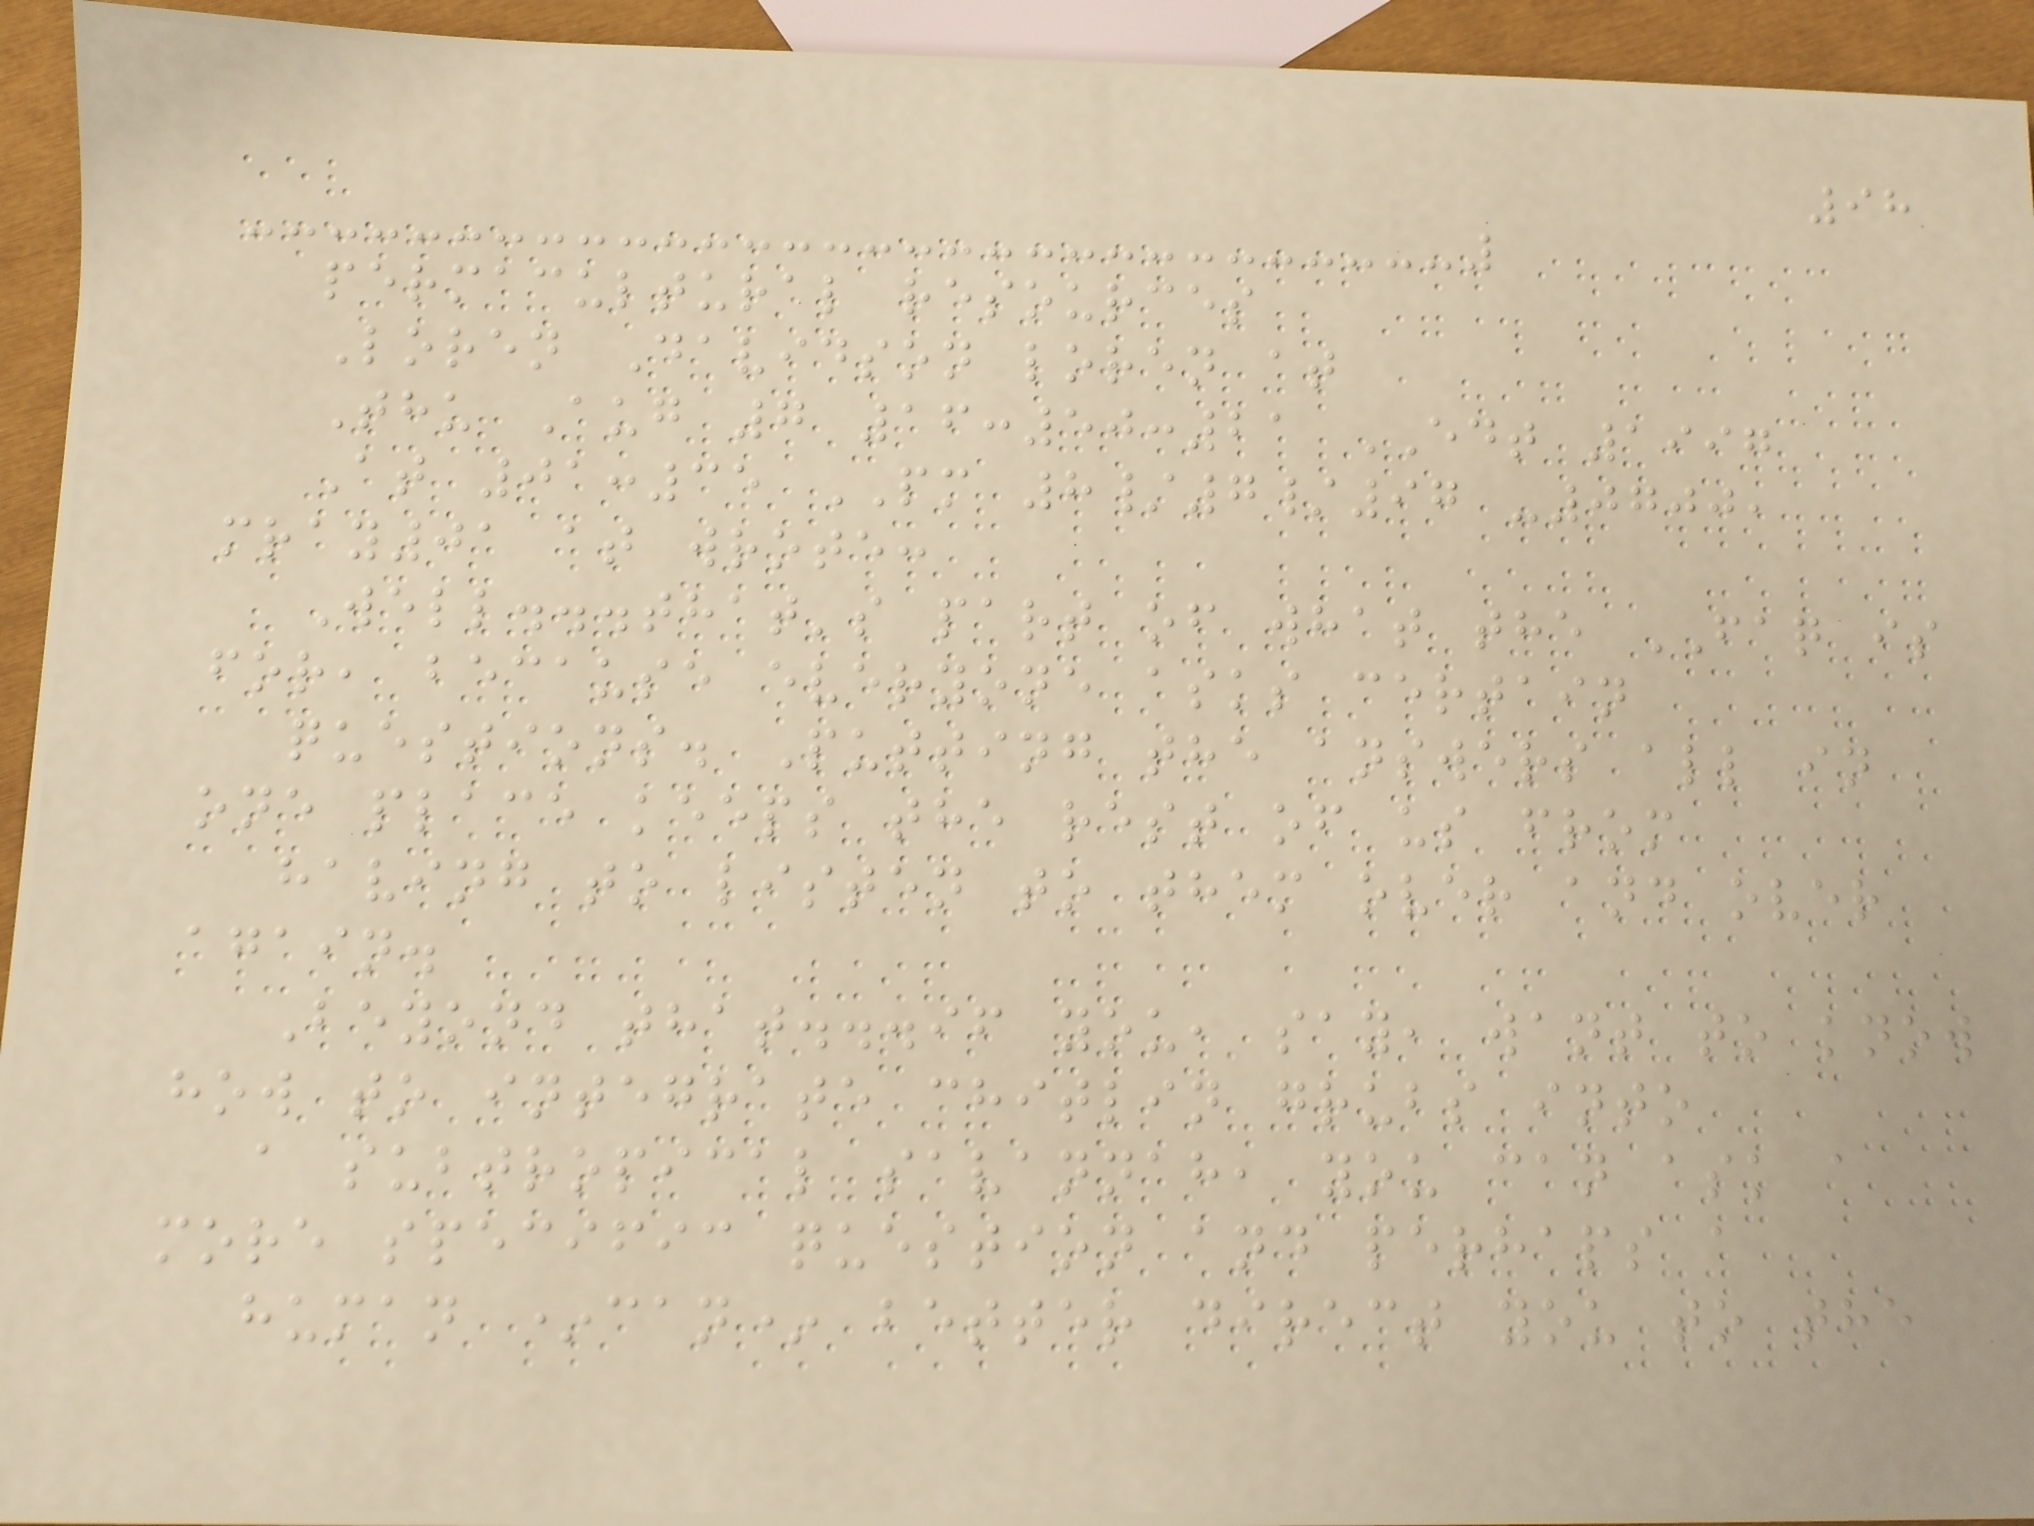98
permacultural resources
Loren Davidson loren at
Thu Aug 7 16:50:21 EDT 1997
At 01:35 PM 8/7/97 -0700,
mray01 at wrote:
Well...that's part of what the FAQ is
for, because everyone asks certain
questions. Putting the answers all in
one place keeps the rest of us from
having to listen to them over and over
again.
Beyond that...if you, say, want to know
how to integrate chitlin grubs into
a subtropical savannah, you can ask a
more specific question and perhaps a
human *can* better direct you to the
